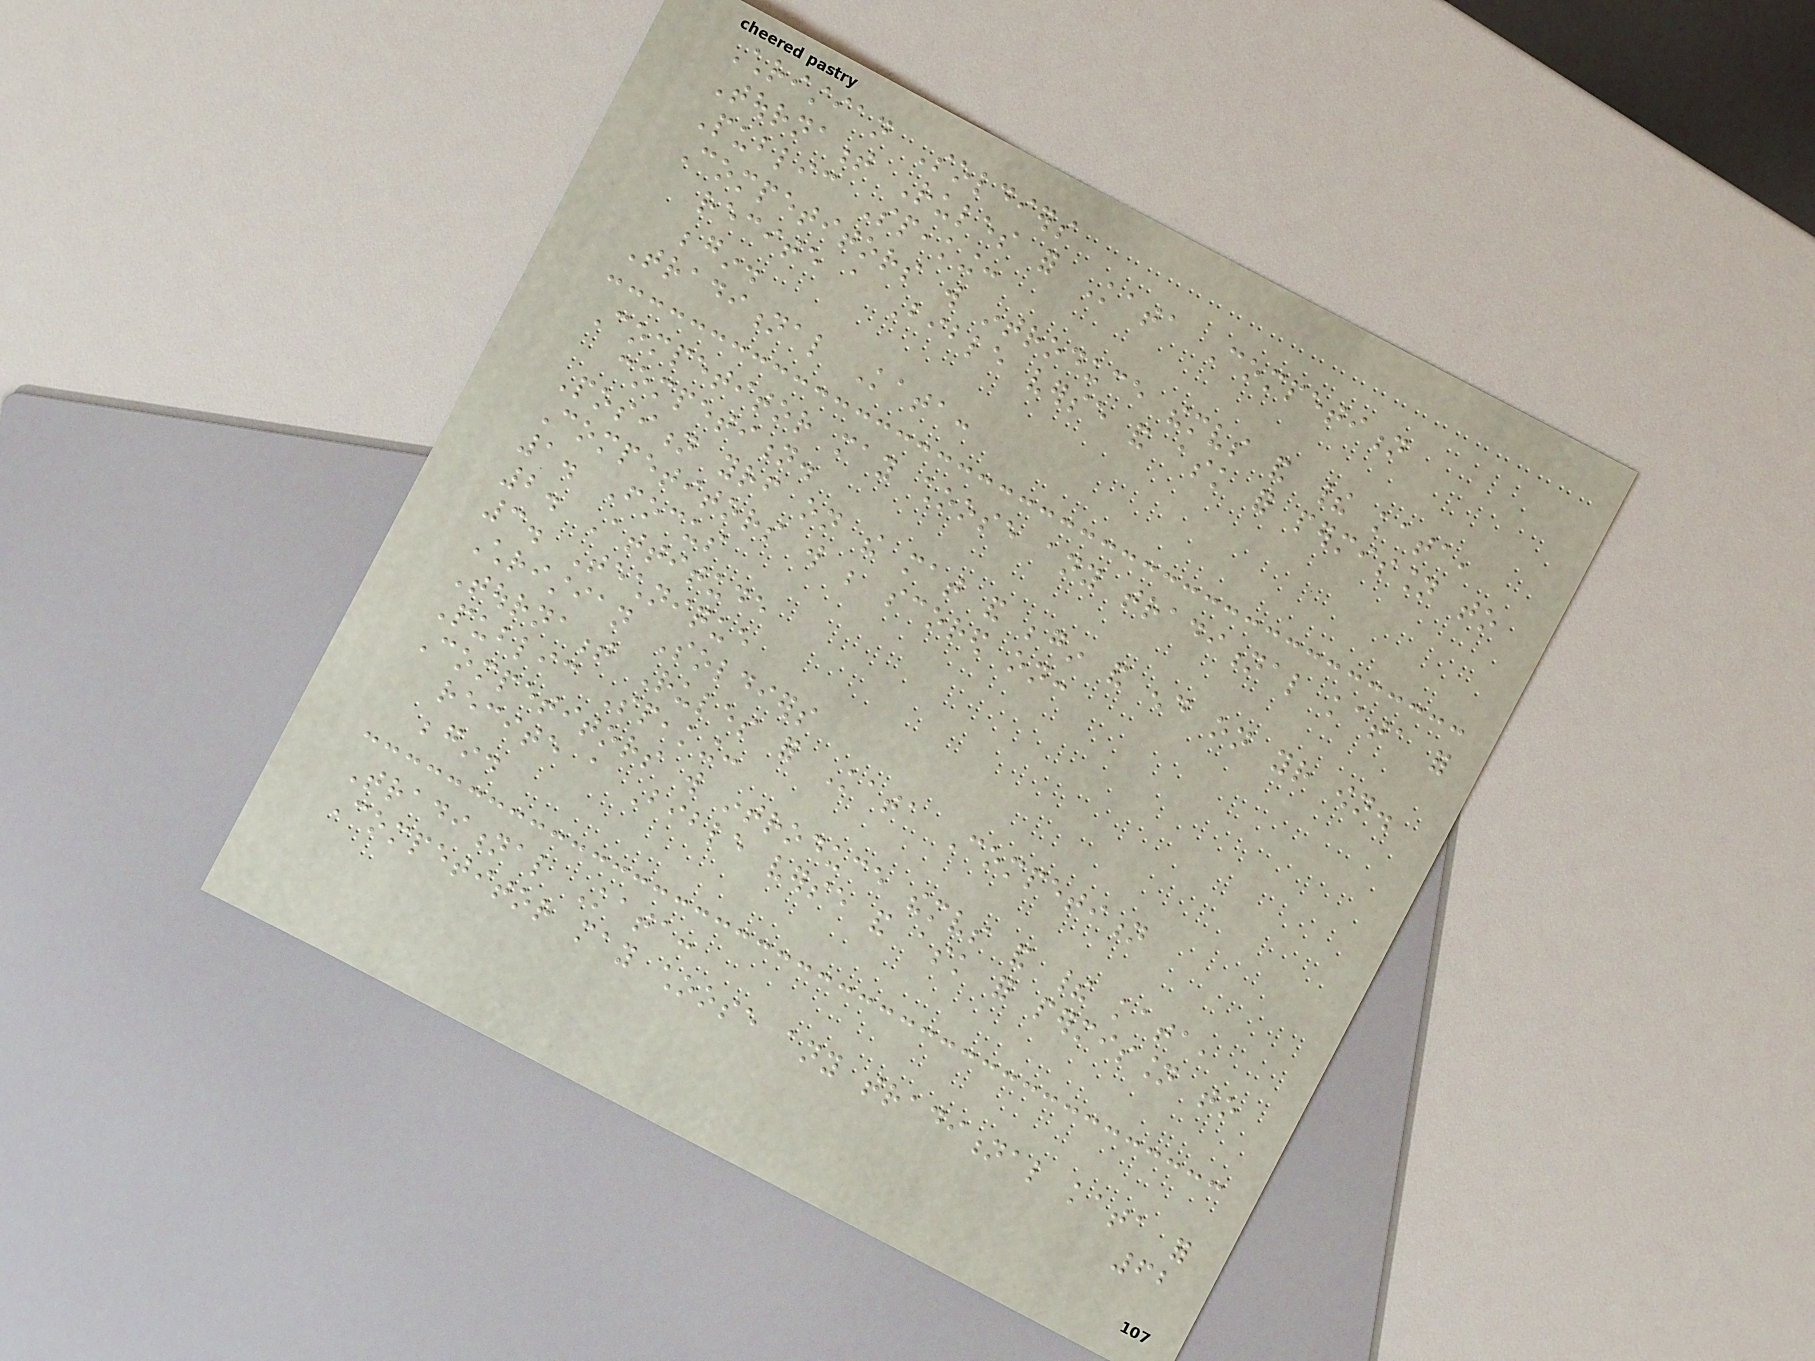Christian Soldiers
Tournament Rules for Kata Competition
Public Speaking:
Competitors will introduce themselves and their kata,
recite a Bible verse and ask for permission to
begin.
Traditional Kata:
Competitor may choose any traditional kata for
competition.
Position yourself on the mat and begin and end on your own.
Competitors will be scored on:
1. Focus
2. Attitude
3. Technique
Christian Soldiers
Tournament Rules for Kata Competition
Public Speaking:
Competitors will introduce themselves and their kata,
recite a Bible verse and ask for permission to
begin.
Traditional Kata:
Competitor may choose any traditional kata for
62
